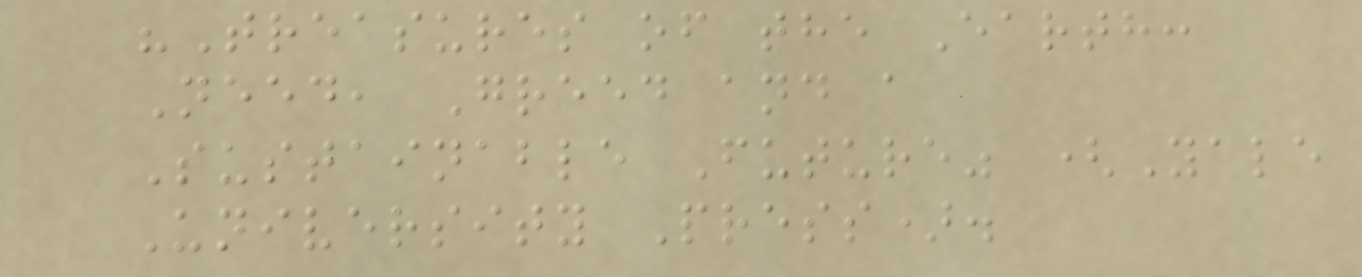"Treasures of the Earth:
Need, Greed and a
Sustainable Future" (Yale
University Press).
